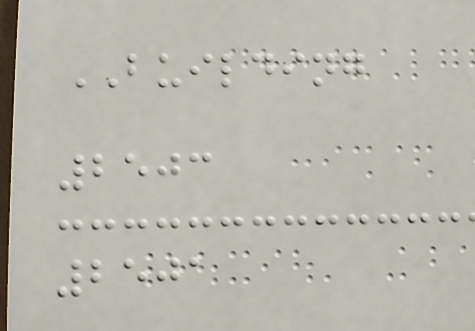BUILDING
2503
2501
